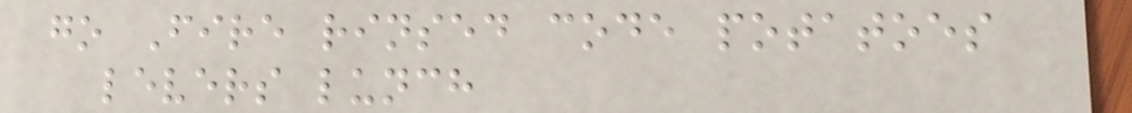go Fire rinsed code potatoes
levers lunch
